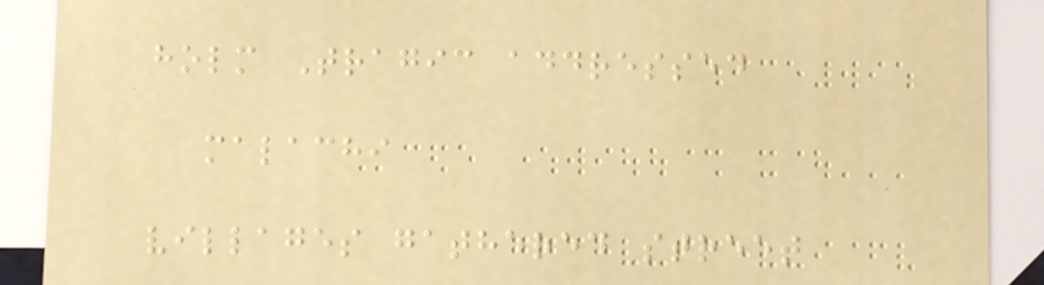holm Tragic addressed
malachi
villages gathered street
